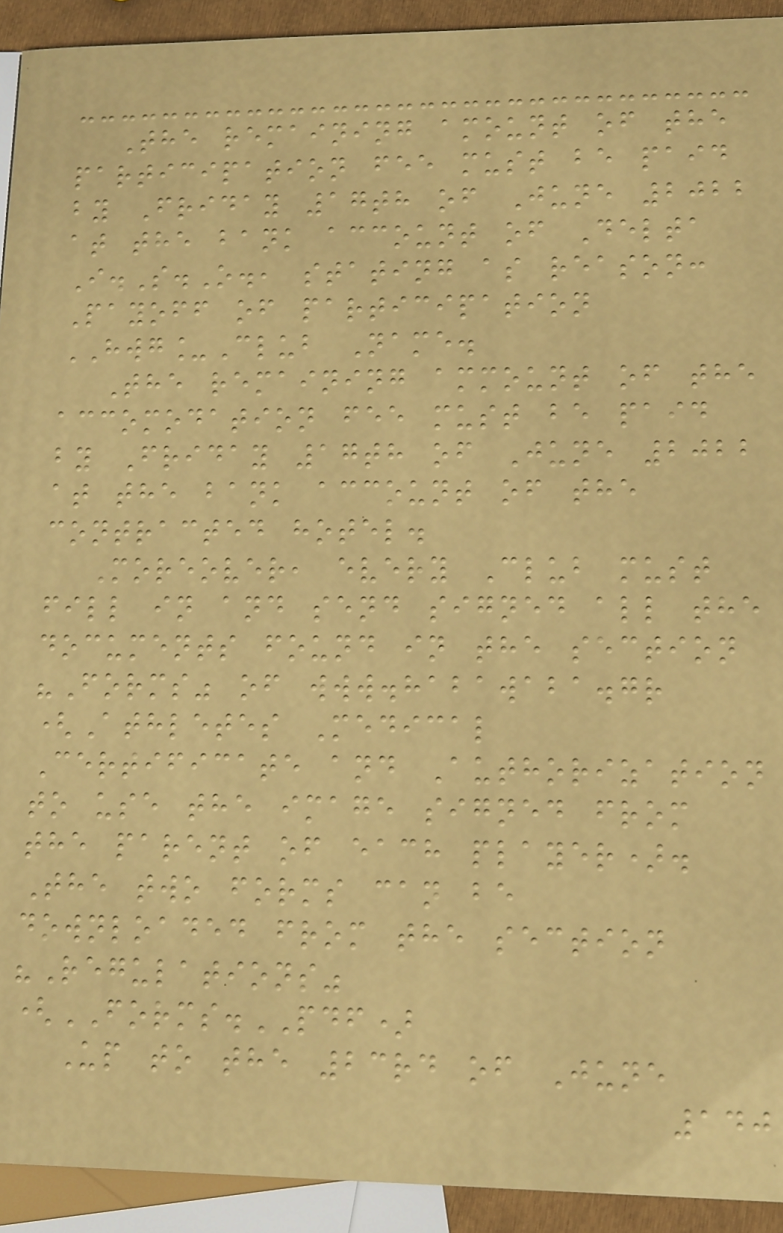The remaining amount of the
participation fee must be paid
by Friday 17th of June 2022
at the bank account of Delta
I.S.O., stating as reason:
Payoff of participation
HWG_Club Name.
The remaining ammount of the
accomodation fee must be paid
by Friday 17th of June 2022
at the bank account of the
contracted hotel.
Moreover, every Club must
fill in and send signed all the
documents found in the section
"Forms" of www.habawaba.gr
(Athletes Medical
Certificate and Authorization
to use the image signed from
the parent of each player).
The two forms can be
downloaded from the section
"Regulations"
(FORMS.PDF)
Up to the 23rd of June
140
